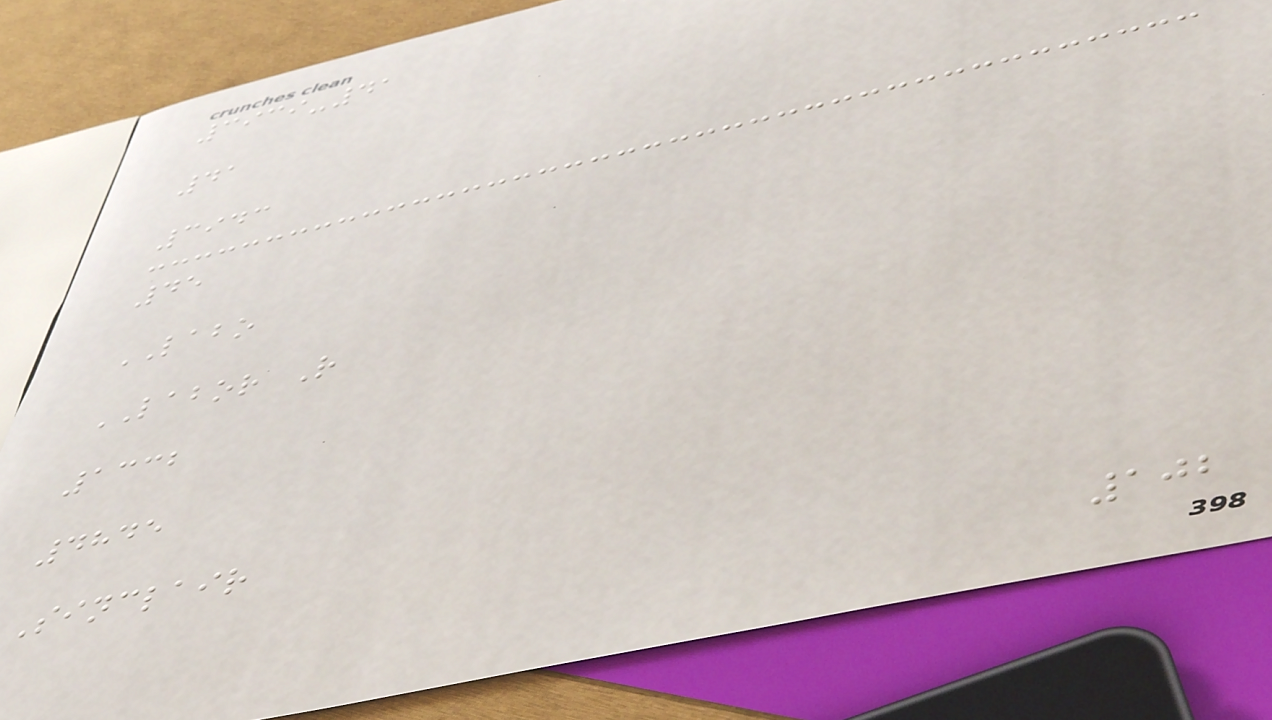3939-41
41
3943
45
LABO
LABOR R
1332
4845
Sinclair
102
